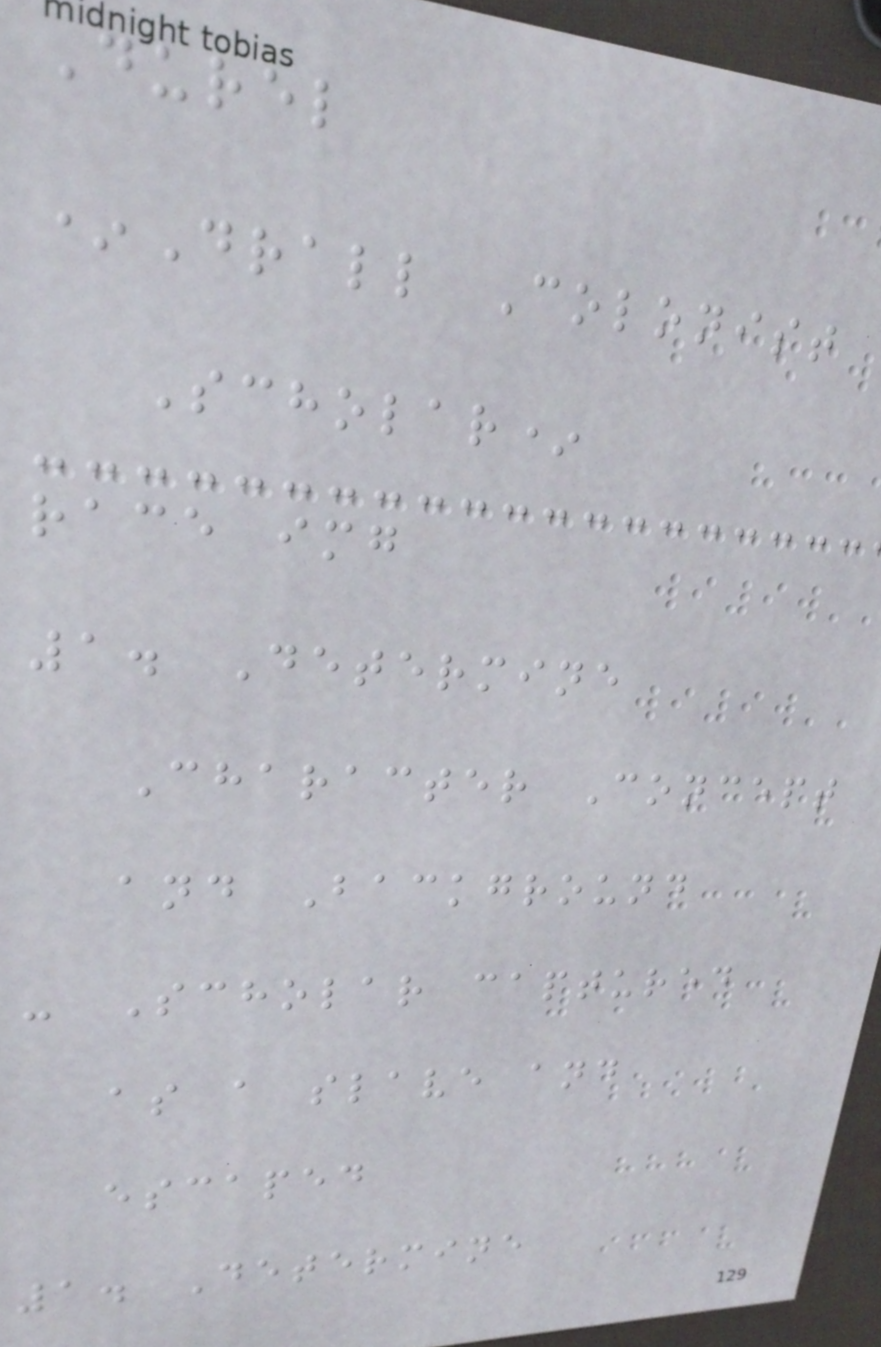Durel
*Drall Colonist
Scholar*
race img
1. Determine
Character Concept
and Background
- Scholar captured
as a slave and
escaped
1. Determine
